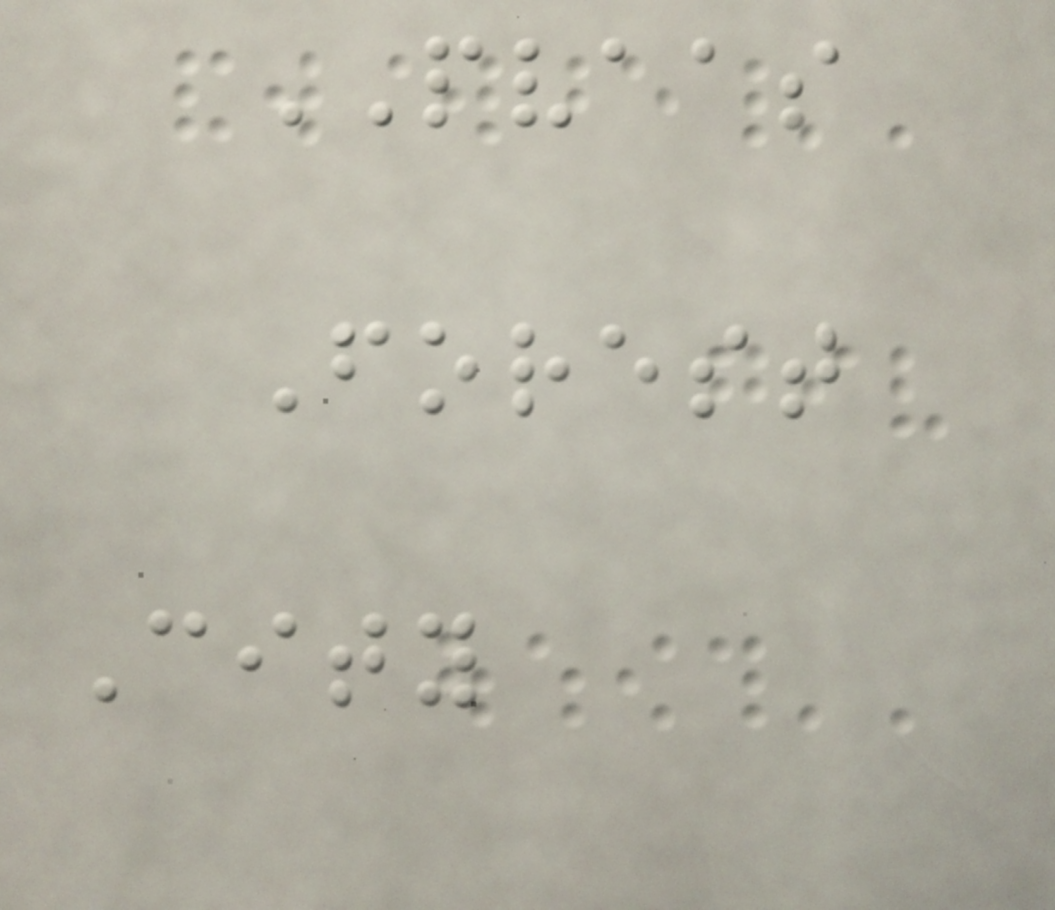PVAAS
Forest
City
